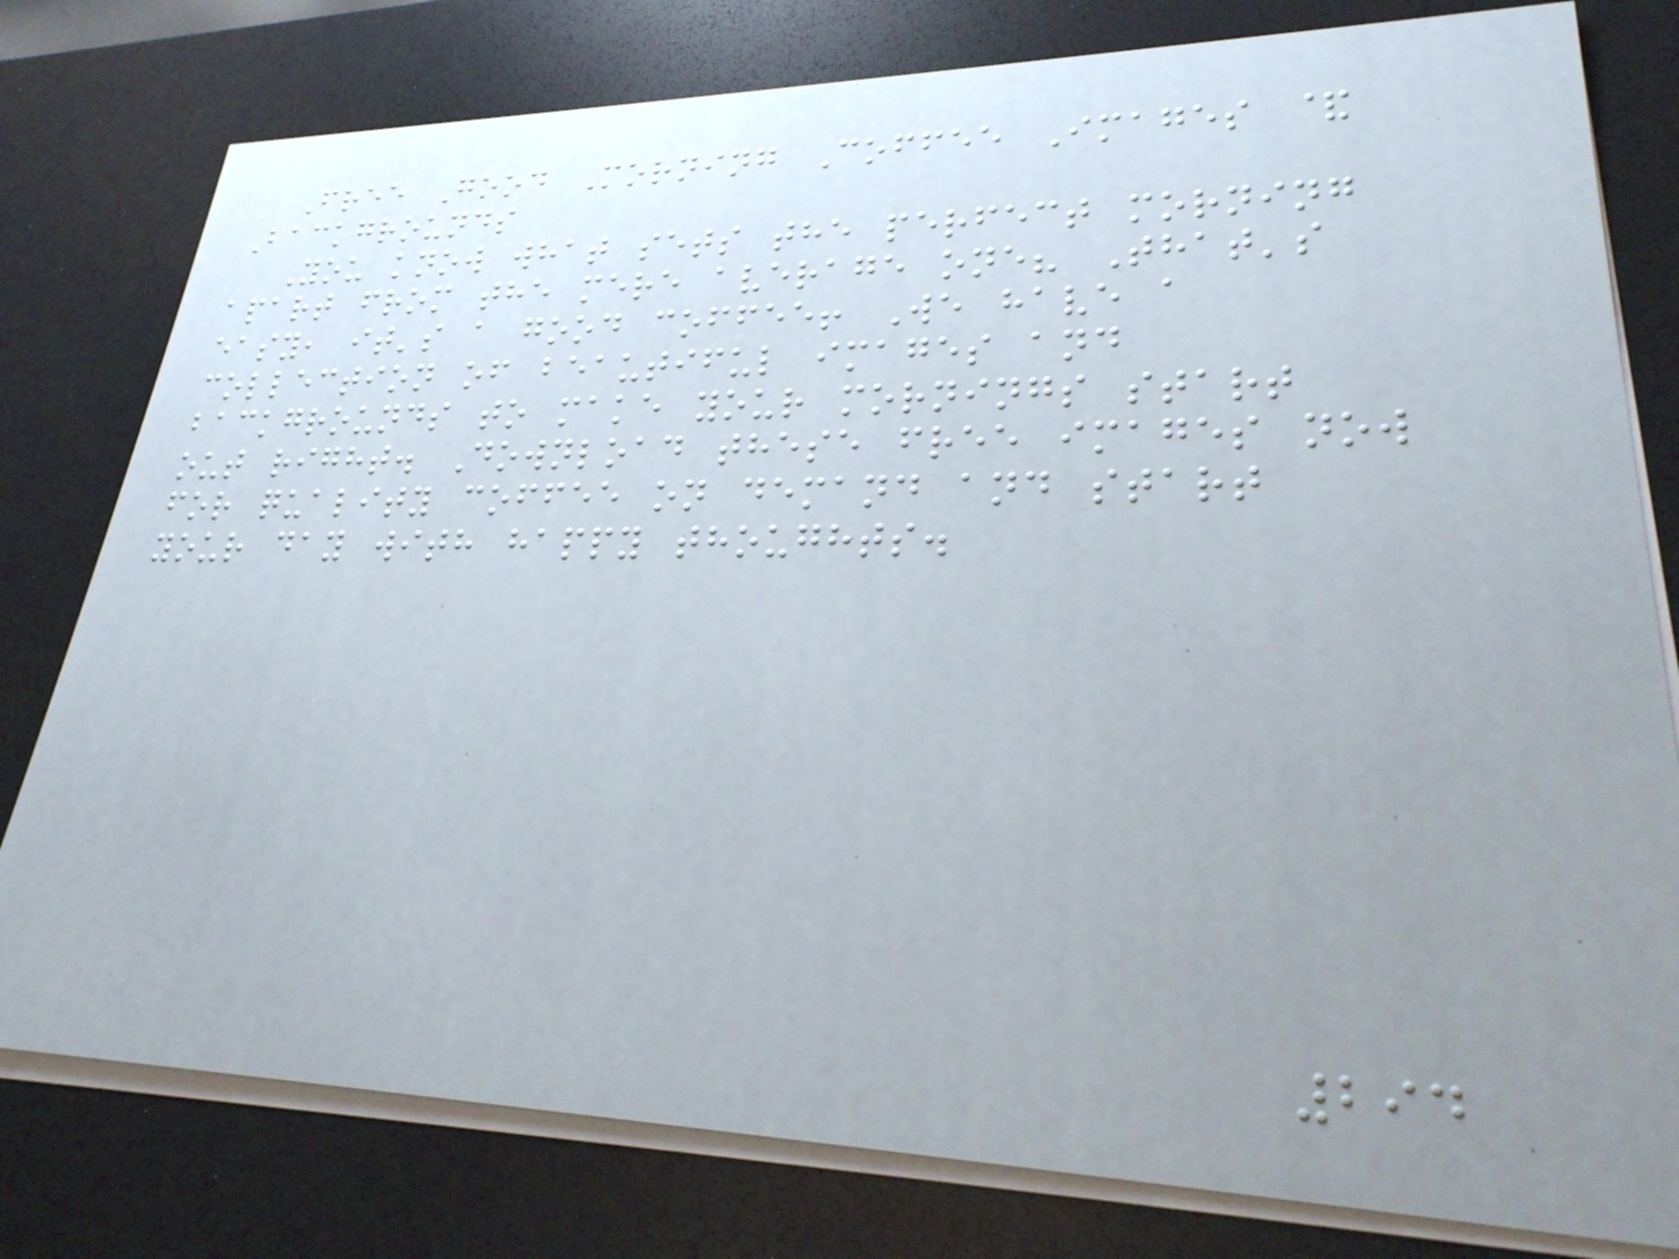Free Good Morning Coffee Images &
Backgrounds
You know what sets the perfect morning
apart from the mere average one? That's
easy, it's a good coffee! We have a
collection of beautiful images and
backgrounds to make your mornings start
out right. Download these free images now
for quality coffee on demand and start
your day with happy thoughts.
294
